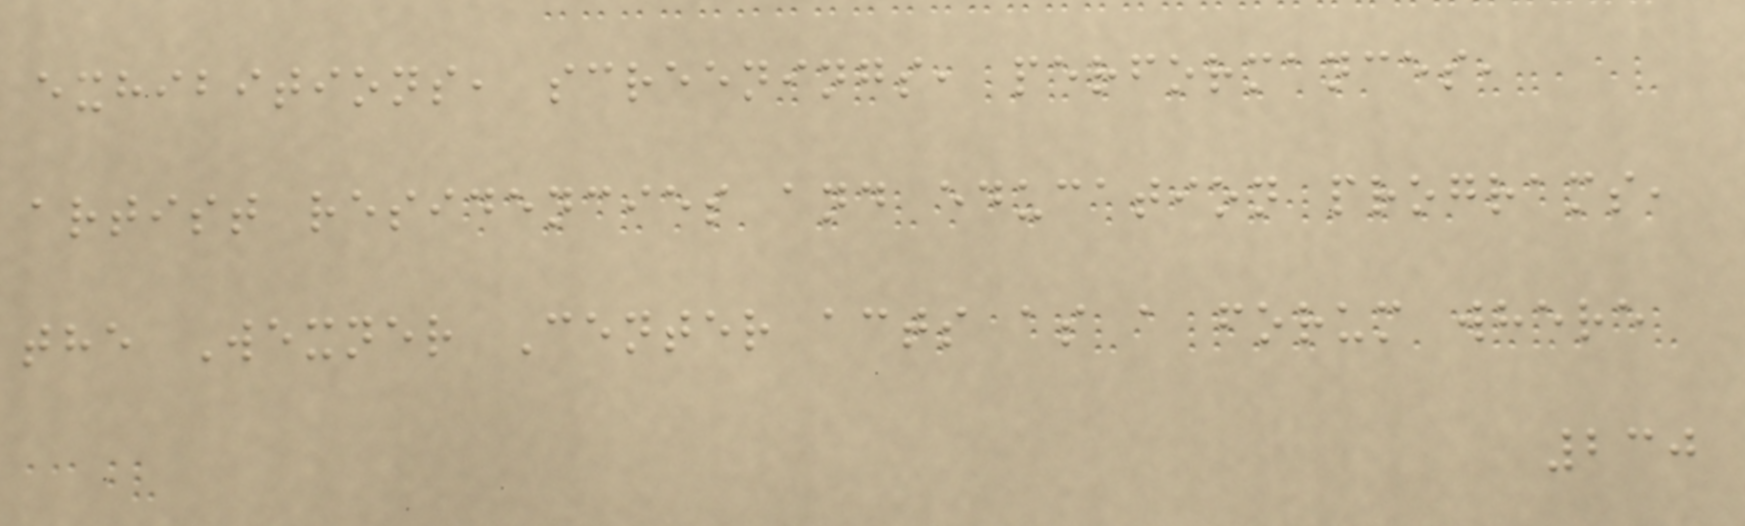exhibitions, screenings, performances,
artist residencies and education programs,
the Wexner Center acts as a forum where
230
